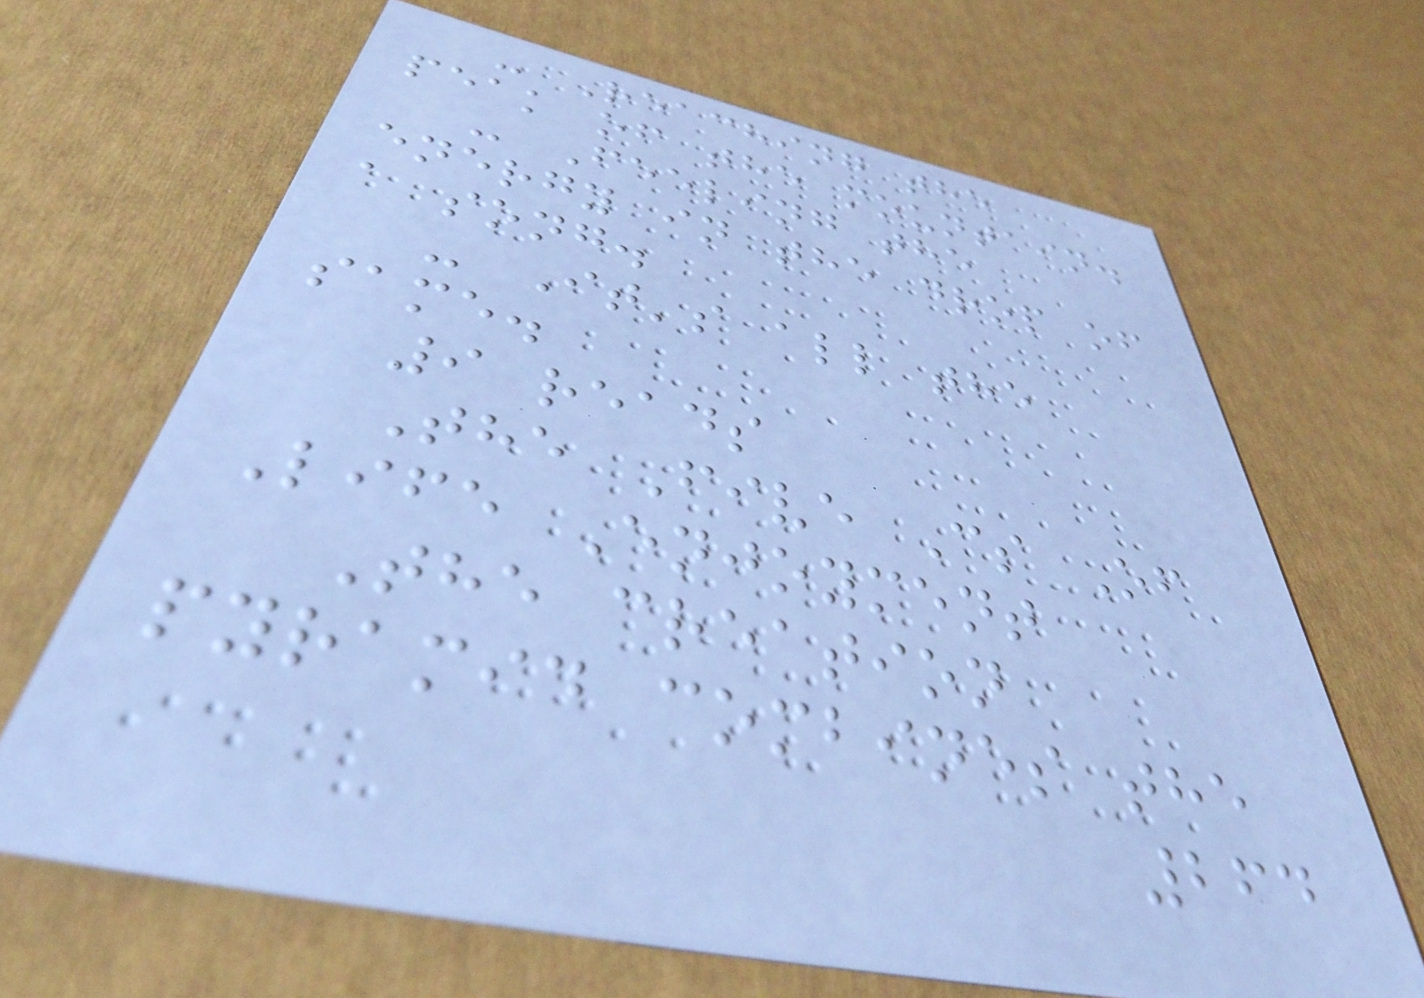- Reaching the
peak of the mountain.
- Feeling the
energy in the drop of
a song.
- It's all the
same.
9 reads
The Five Cs Of
Life Enjoyment
The creation
pyramid combines the
264
